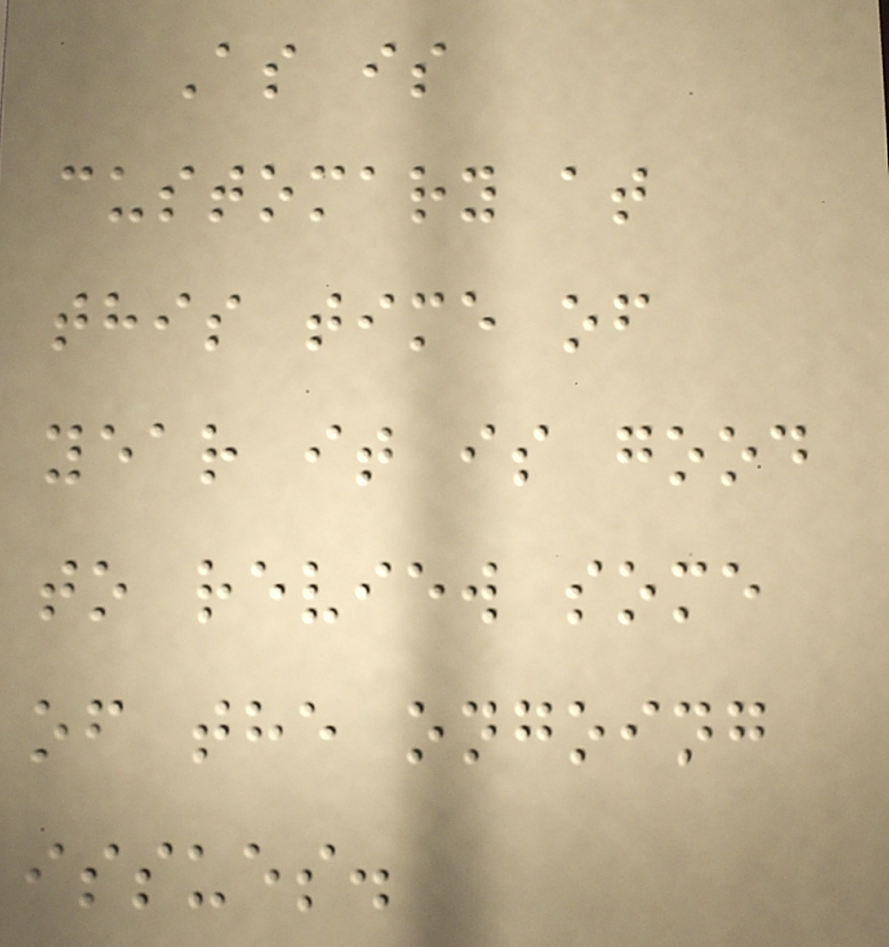As is
customary at
this time of
year it is good
to review some
of the ongoing
issues.
